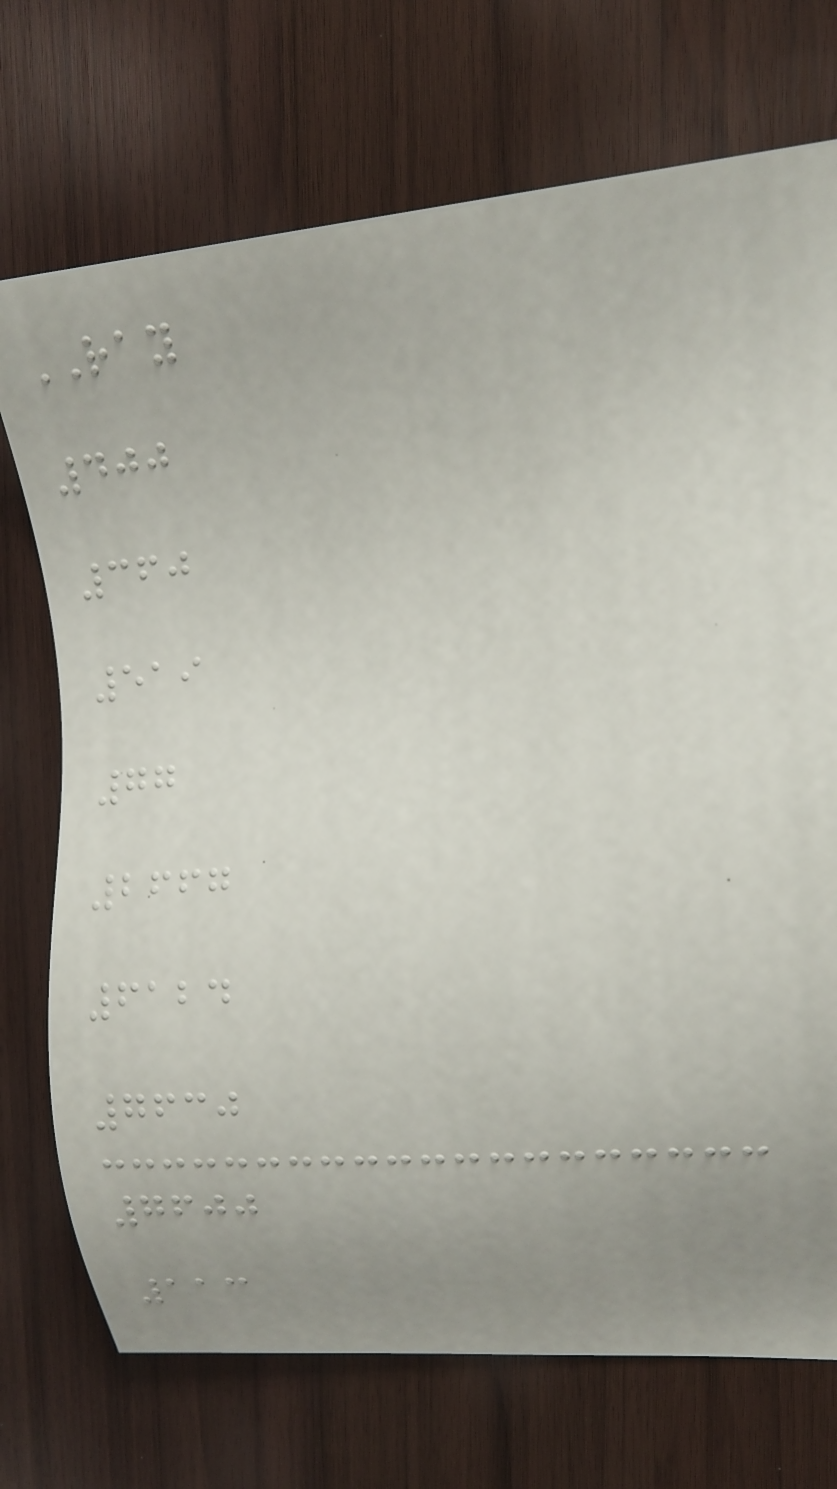RAY
400
360
519
77
2667
6124
7630
7600
113
